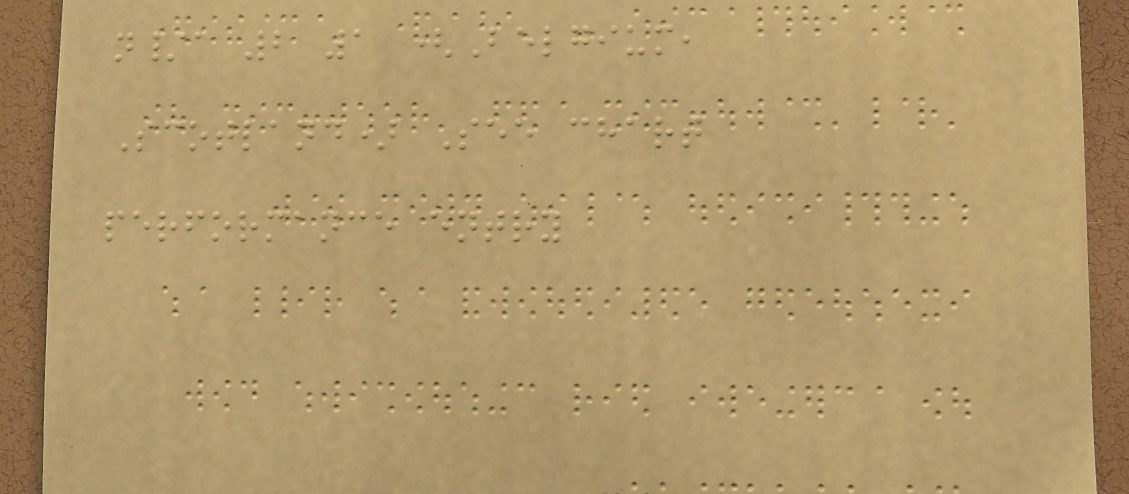n/a 2 1 (Belgium,
Scotland) See chart
performance entry
